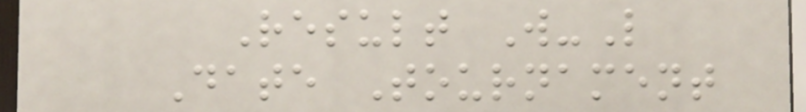Result W-L
Date Tournament
